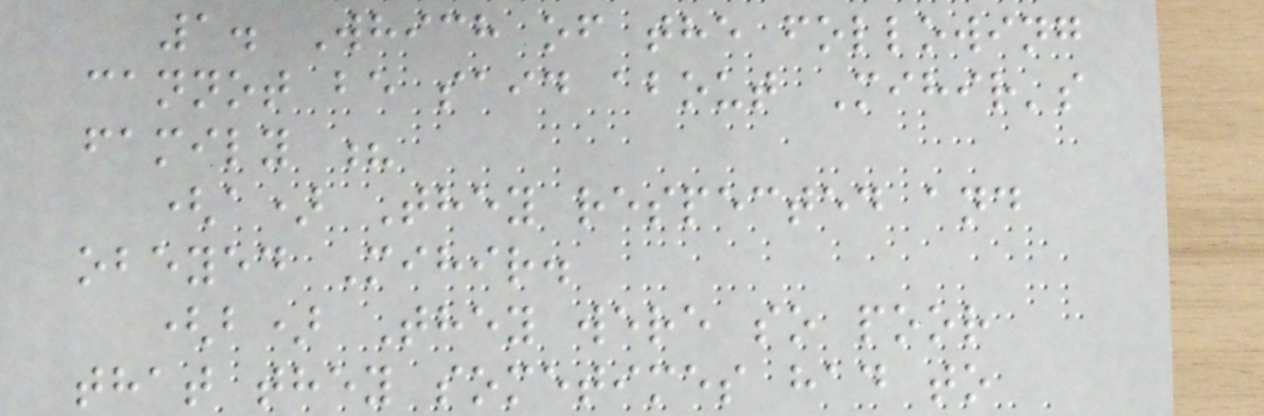1. Which of the following
cannot be said about Mihir's
family ?
(a) They respected and
obeyed Mihir.
(b) They were so poor
that they sometimes had to
